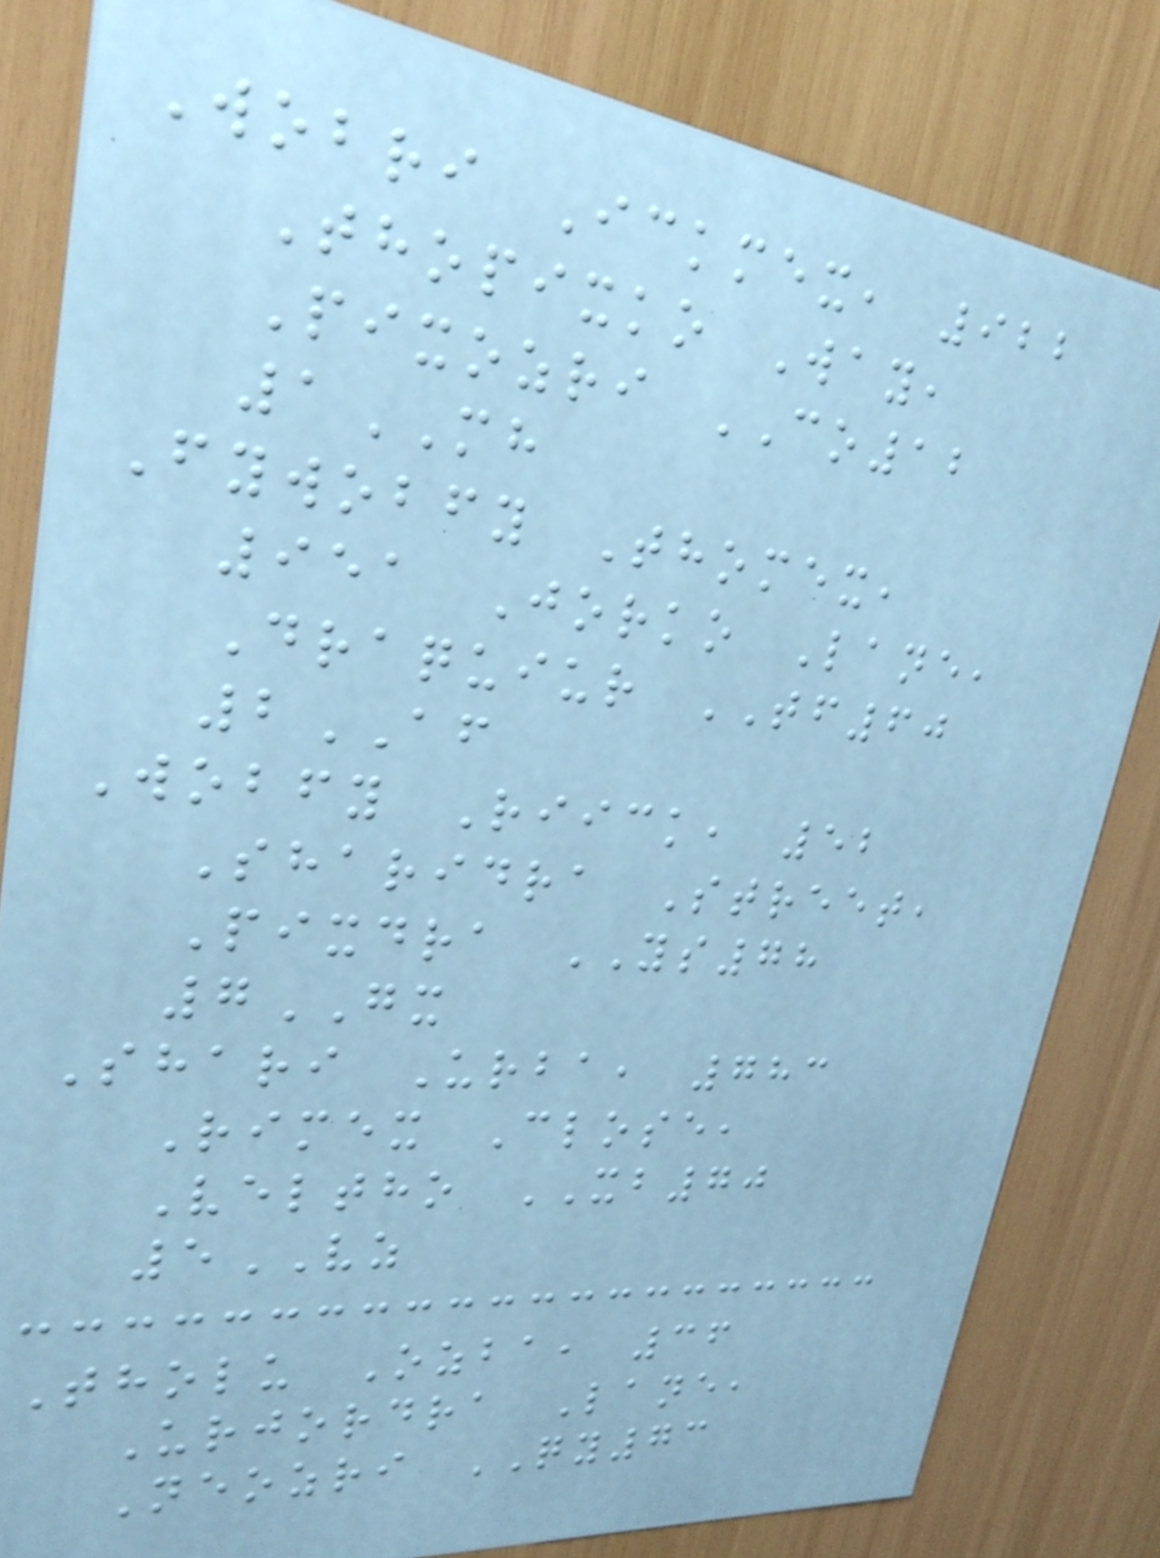Wobri Ickmex, 922
Thopixko Way,
Pixozri CO12
1MH
Fywobfy Thomex,
951 Jorko Lane,
Draquiur TF60
2AF
Wobfy Riick, 52
Sharidra Street,
Pixdra YS78
7GX
Shari Urba, 783
Rimex Close,
Veltho XB70
5VZ
Tholu Ozba, 36
Urjordra Lane,
Neozri QY73
